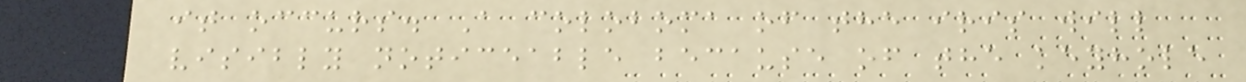it occurs. A coloboma of the iris will
visibly noticeable because of the keyhole
